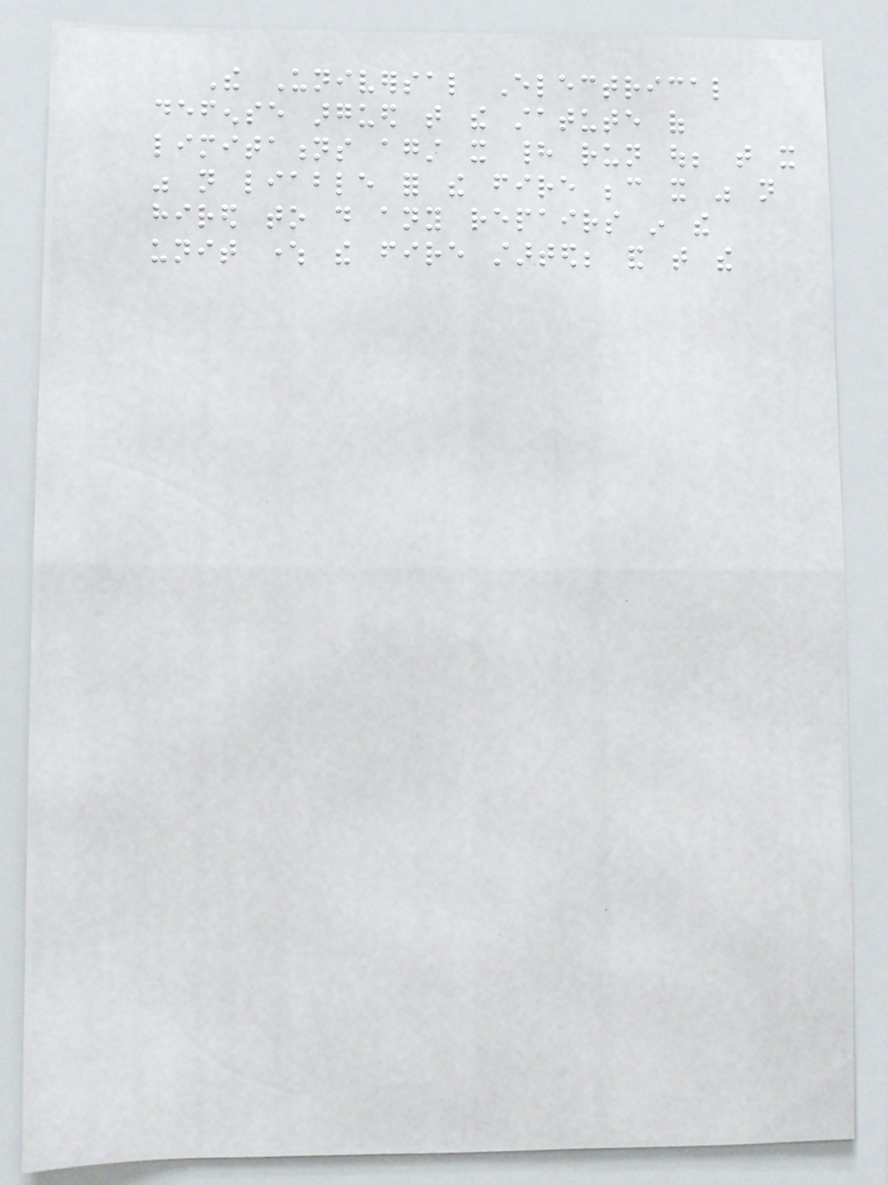The Universal Electrical
defense argued that the statute of
limitations against it had run out; that it
was not liable for the fire because it was not
hired to do any repairs in the
unit where the fire started; and that the
